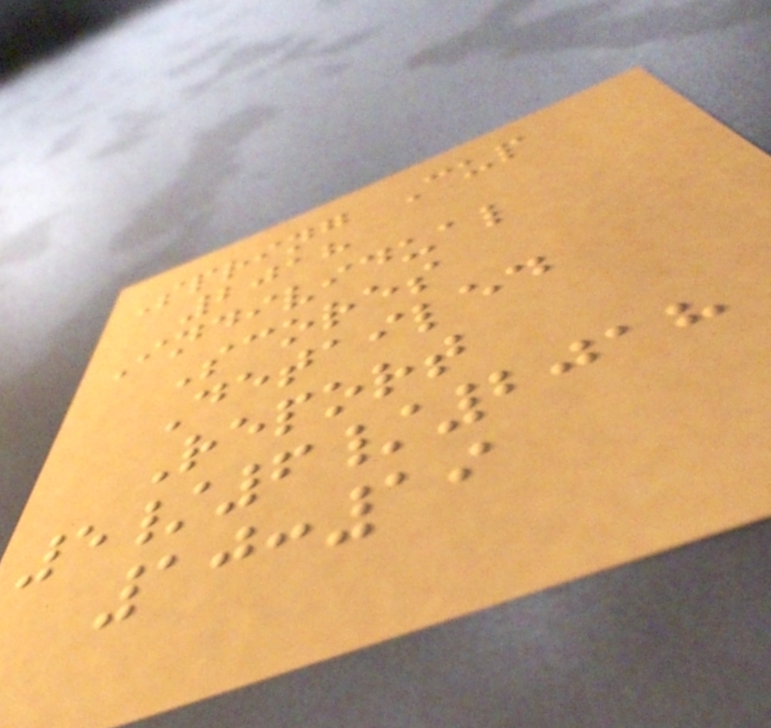Spring Cup
2018
Individual
Scores
Detailed
Report
5/6/2018
10:19
